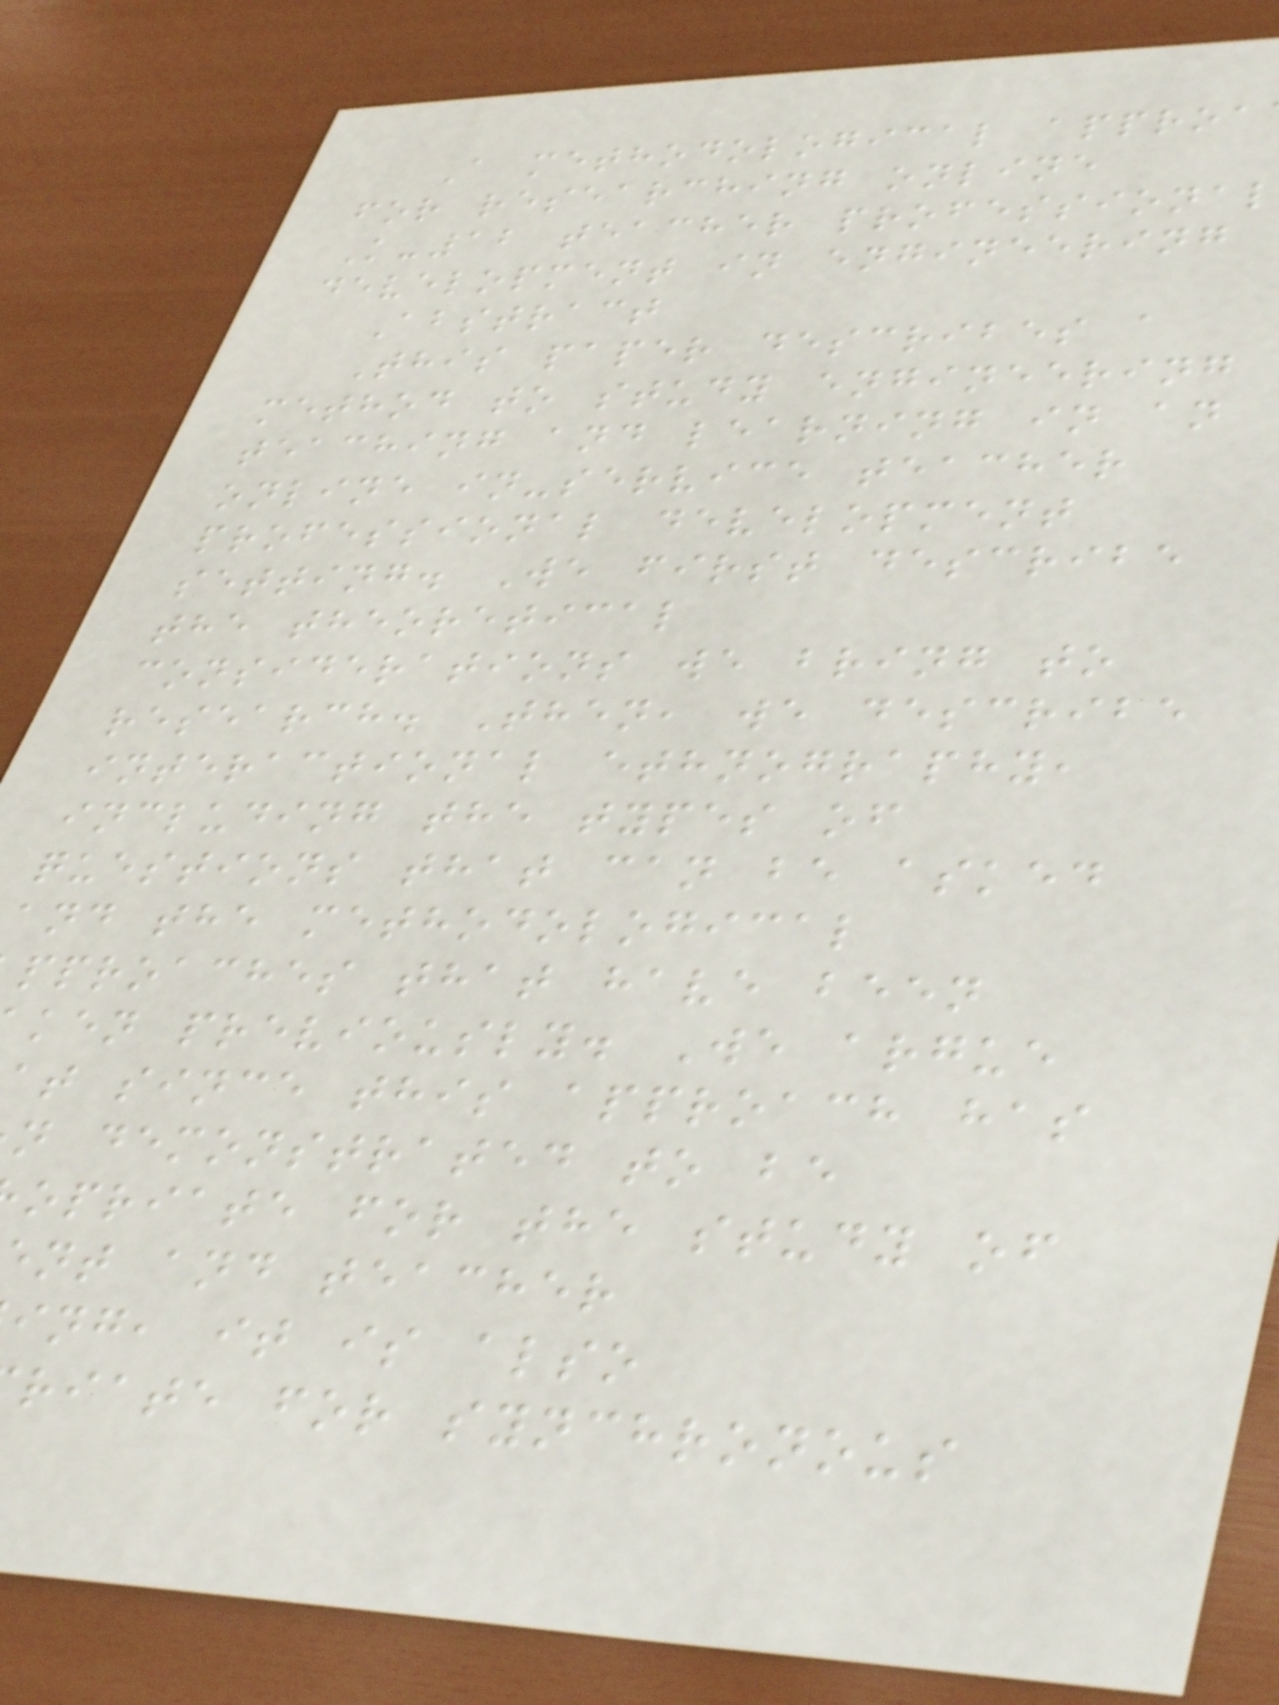A methodological approa
for researching online
K-12 teacher professional
development in engineering
Abstract
This paper describes a
method to study engineering
teaching and learning in an
online in-service teacher
professional development
setting. We first describe
the theoretical
considerations we bring to
research. Then, we describe
interactional ethnography,
including the types of
questions that can be asked
and the methodological
pproaches that have been
ken previously. We argue
at since this approach has
n demonstrated to be
opriate for the study of
nt and teacher
ing, it is also
riate for synchronous
